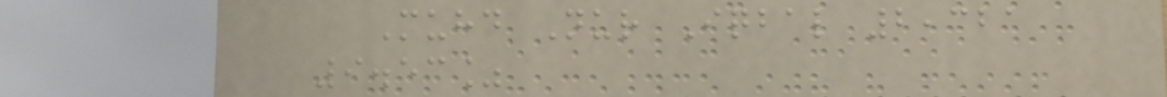Muhd Nur Iqbal 2,321
9.53%
